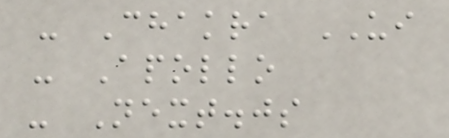- Chakra UI
- Apollo
- Next.js
